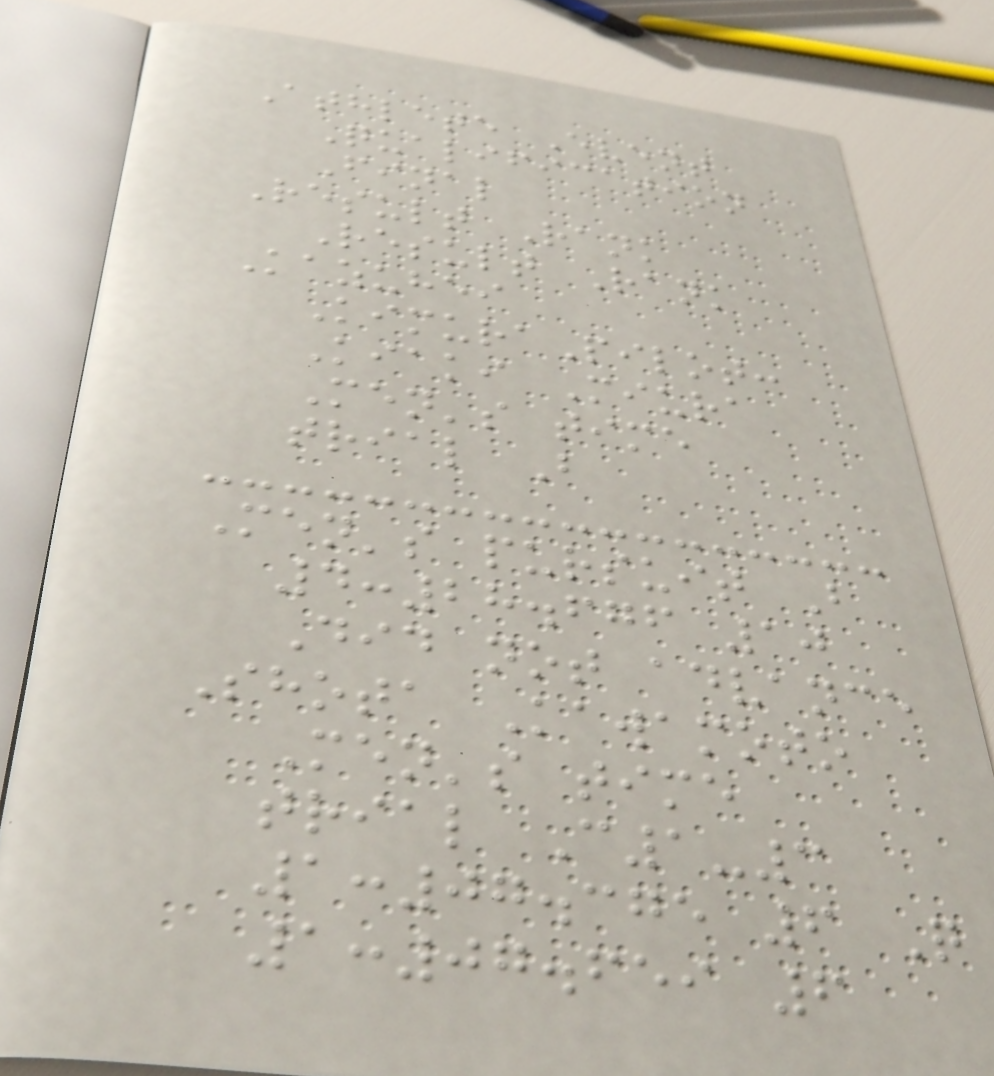Athlete Event
Qualification
Final
Result Rank
Result Rank
Kazuhei
KimuraPilot:
Kiaki Miura
Men's time
trial B
Men's pursuit B
4:28.676 10
Did not advance
Shota Kawamoto
Men's time
trial C1-3
1:07.375 6 Q
1:07.659 6
